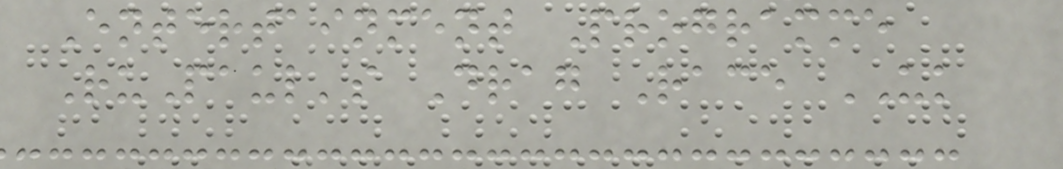Entertainment Programme
RuPaul's Drag Race UK
